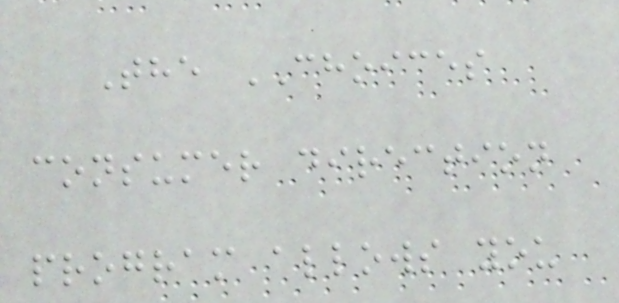The CHOICES
consumer direction
program allows you
